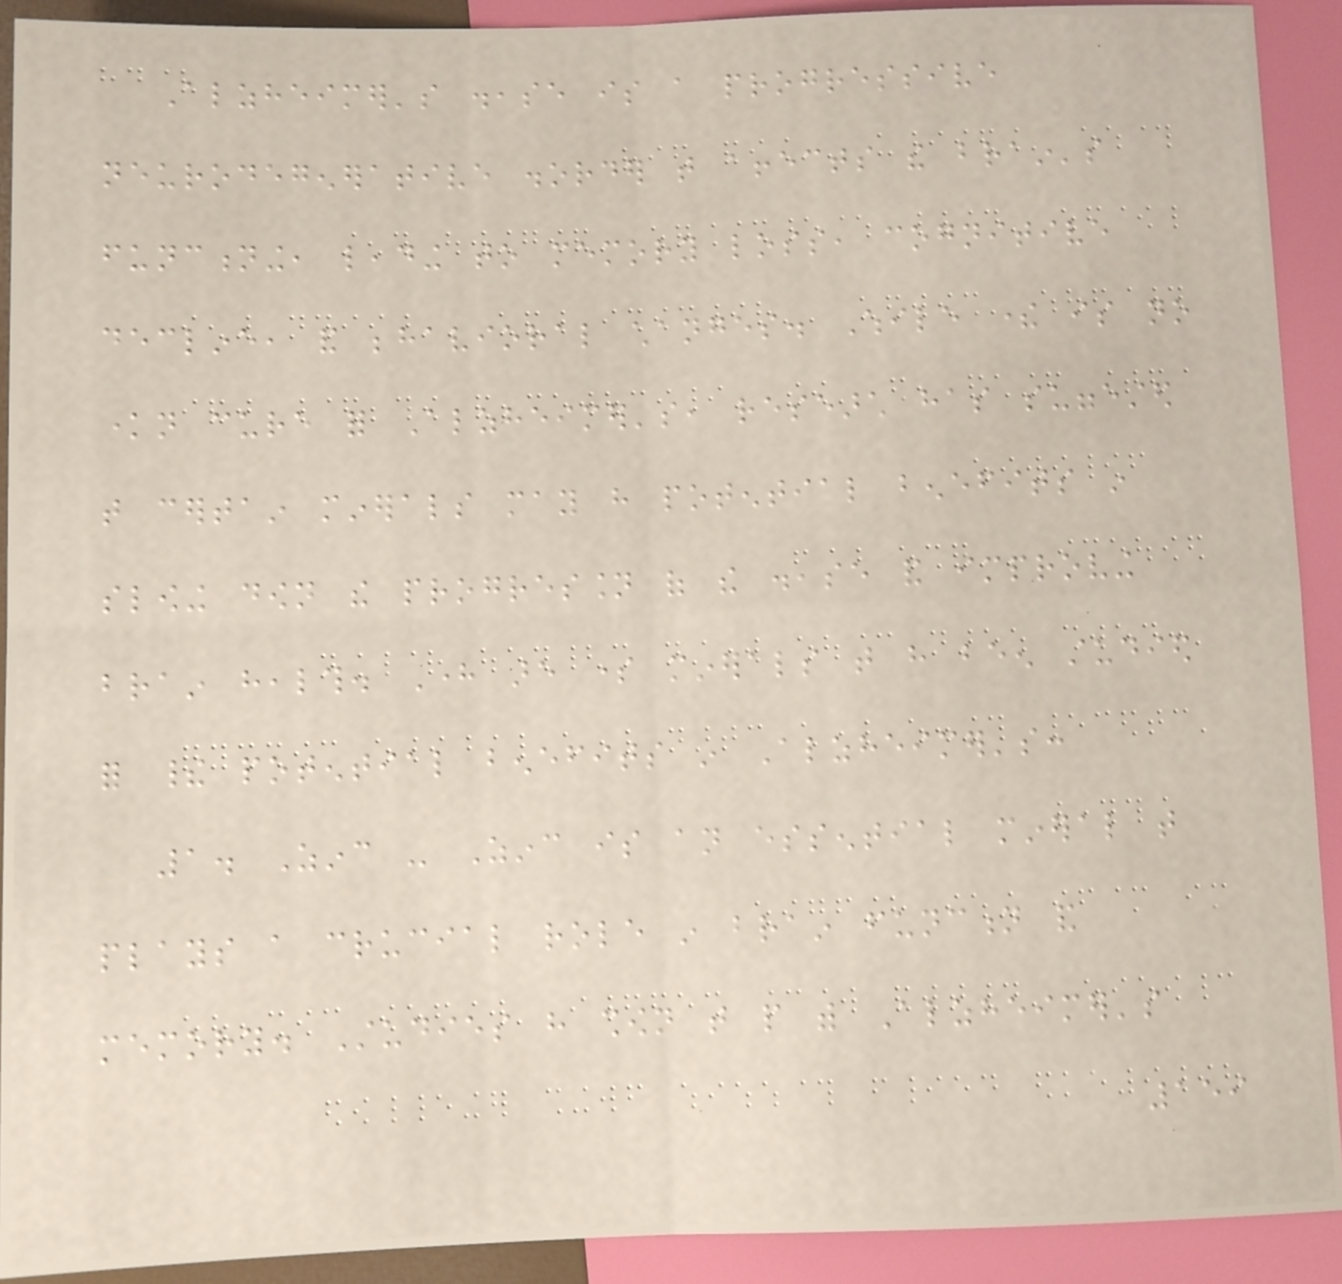Alzheimer's disease is a progressive
neurodegenerative disorder that affects the brain's
functioning, leading to memory loss, cognitive
decline, and behavioral changes. While there is no
known cure for Alzheimer's, research has suggested
that certain minerals may have potential benefits in
slowing down the progression of the disease and improving
brain health. Here are some minerals that have been studied
for their potential benefits in Alzheimer's:
1. Zinc - Zinc is an essential mineral that
plays a crucial role in brain function and
memory. Studies have shown that people with Alzheimer's
159
